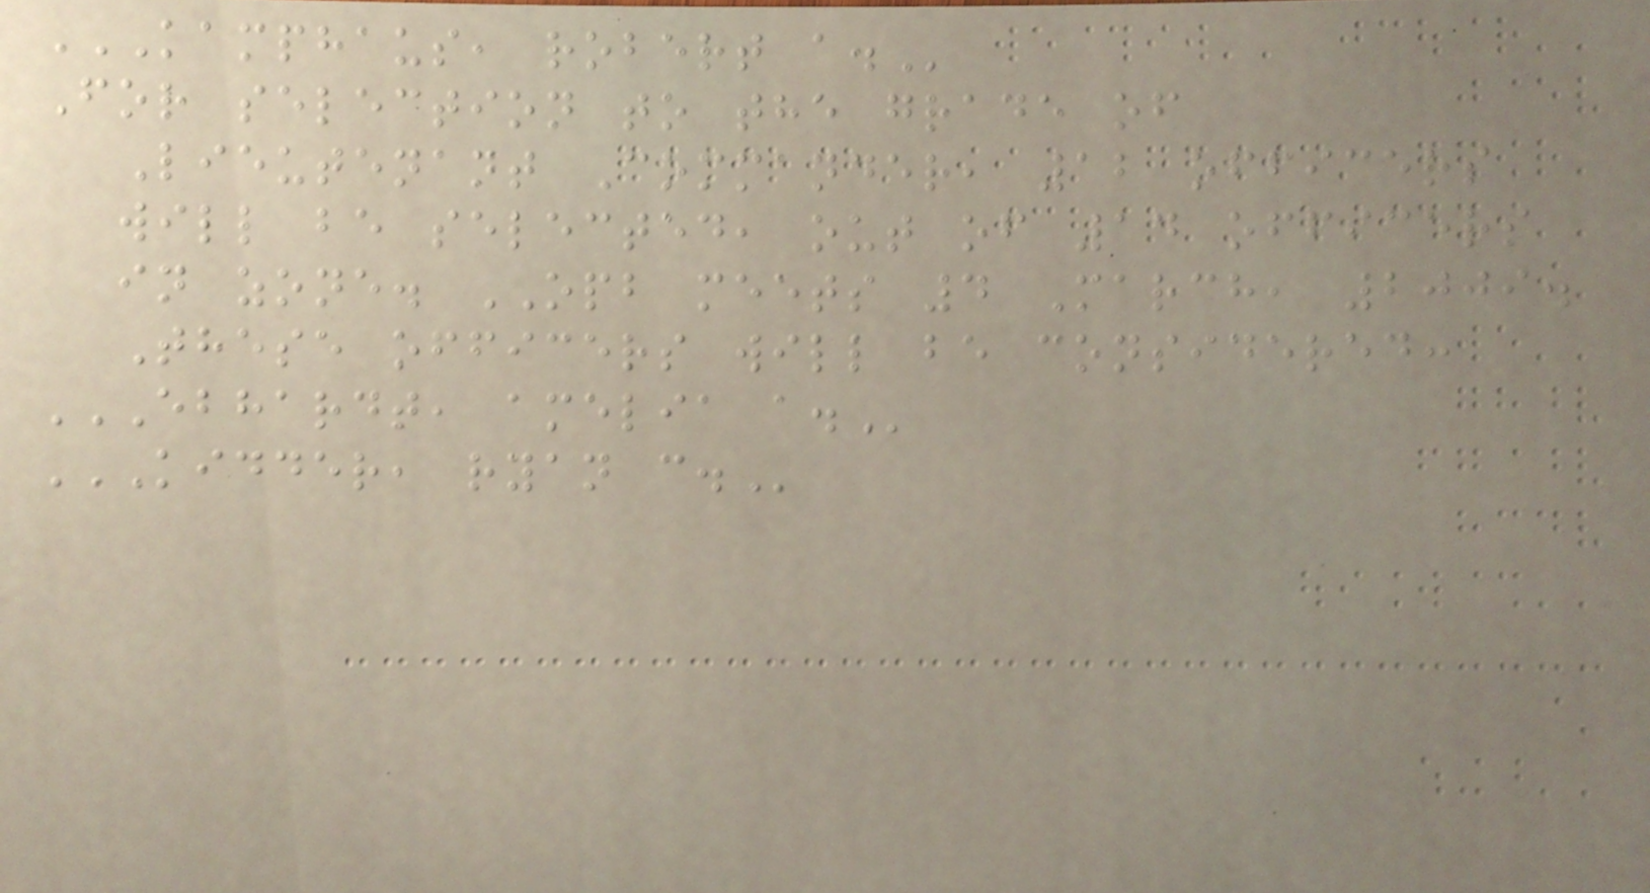KAMPHAUS, ROBERT A.
For selection to the grade of
Lieutenant Commander, 12 officers
will be selected, out of 14 officers
in zone. OPB meets 4 March, 2009.
These officers will be considered:
EBHARDT, AMELIA A.
KIDDER, RYAN C.
